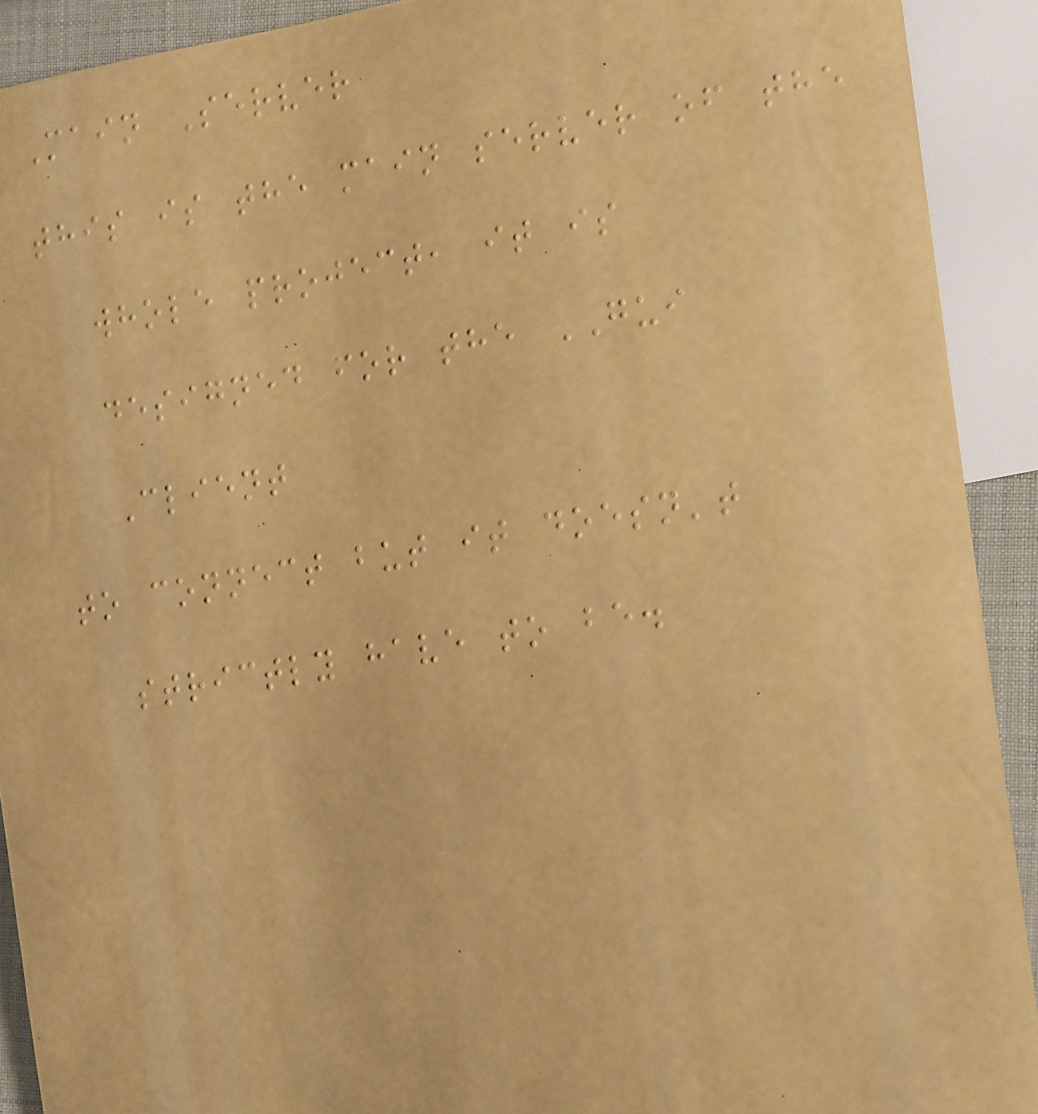Main Server
this is the main server of the
whole project, it is
designed for the GUI
Client
to connect but it doesn't
strictly have to be.
